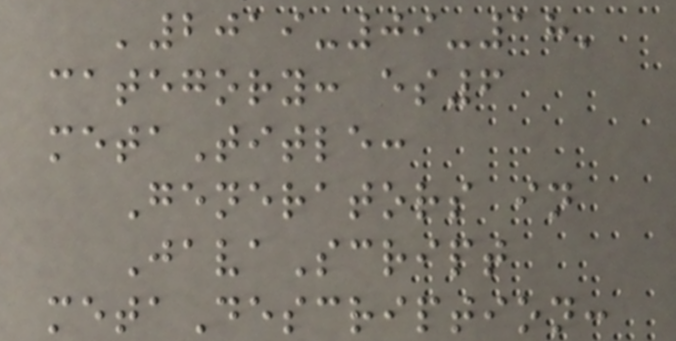'2019-09-18'
category: es6
metaTitle:
Generators in
JavaScript
metaDescription:
